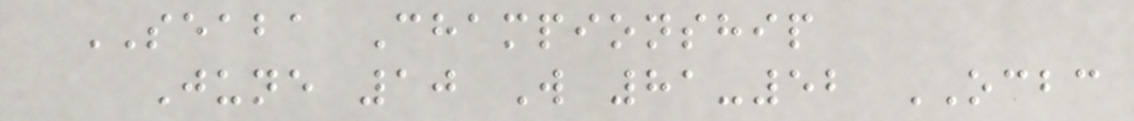SEABA Championship
June 10 W 81-52 OCBC
